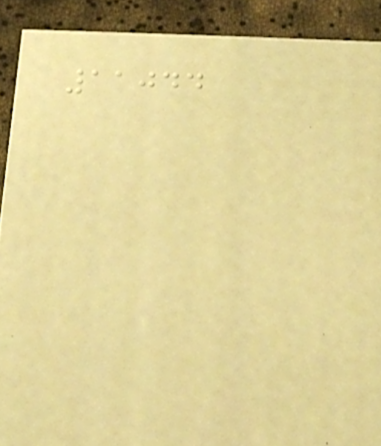11044
